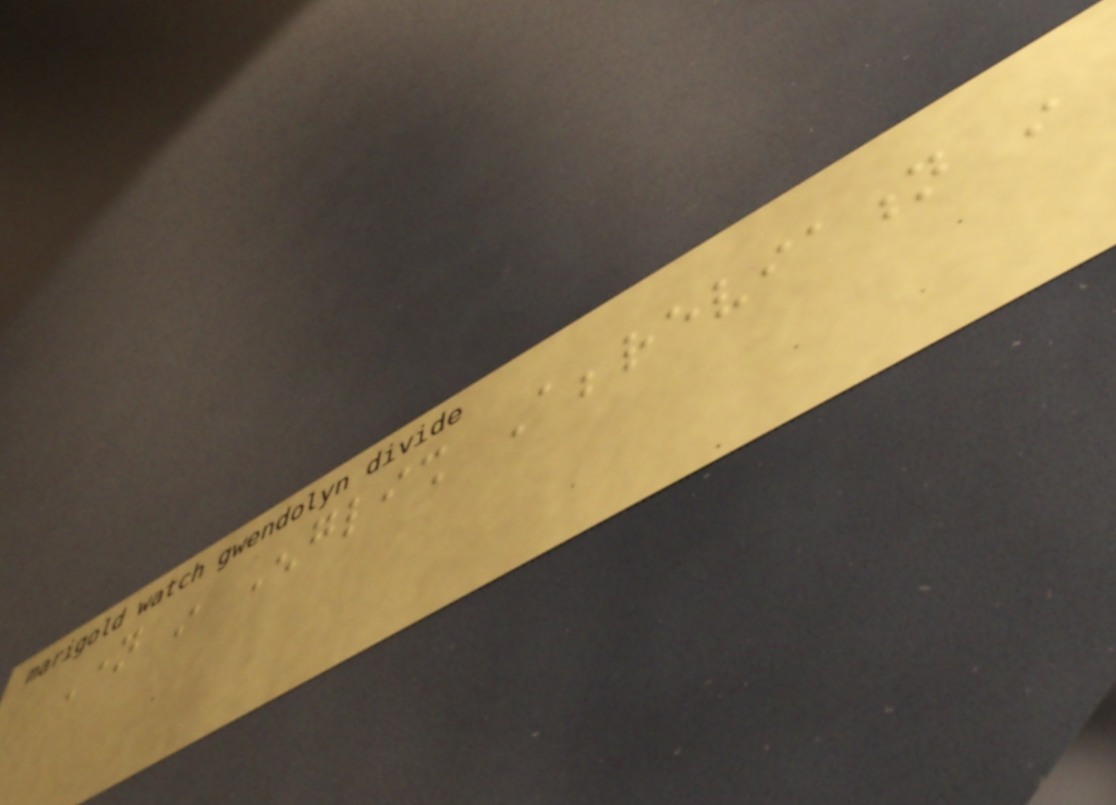Name in English Abbreviation in
